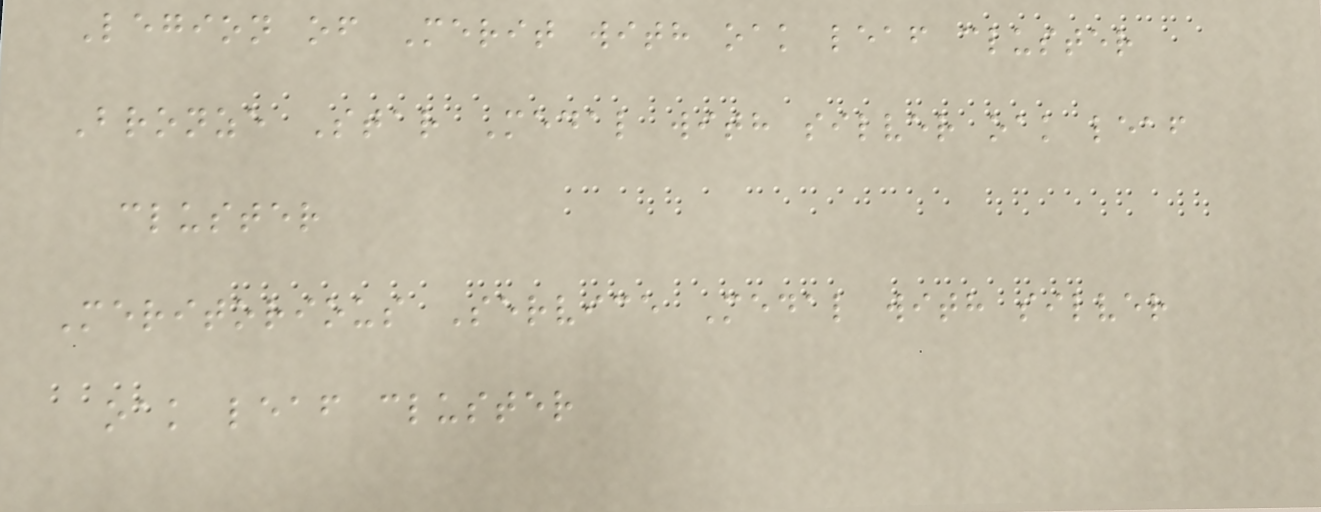Legion of Merit with oak leaf cluster
Bronze Star Medal with silver oak leaf
cluster
Meritorious Service Medal with silver
oak leaf cluster
